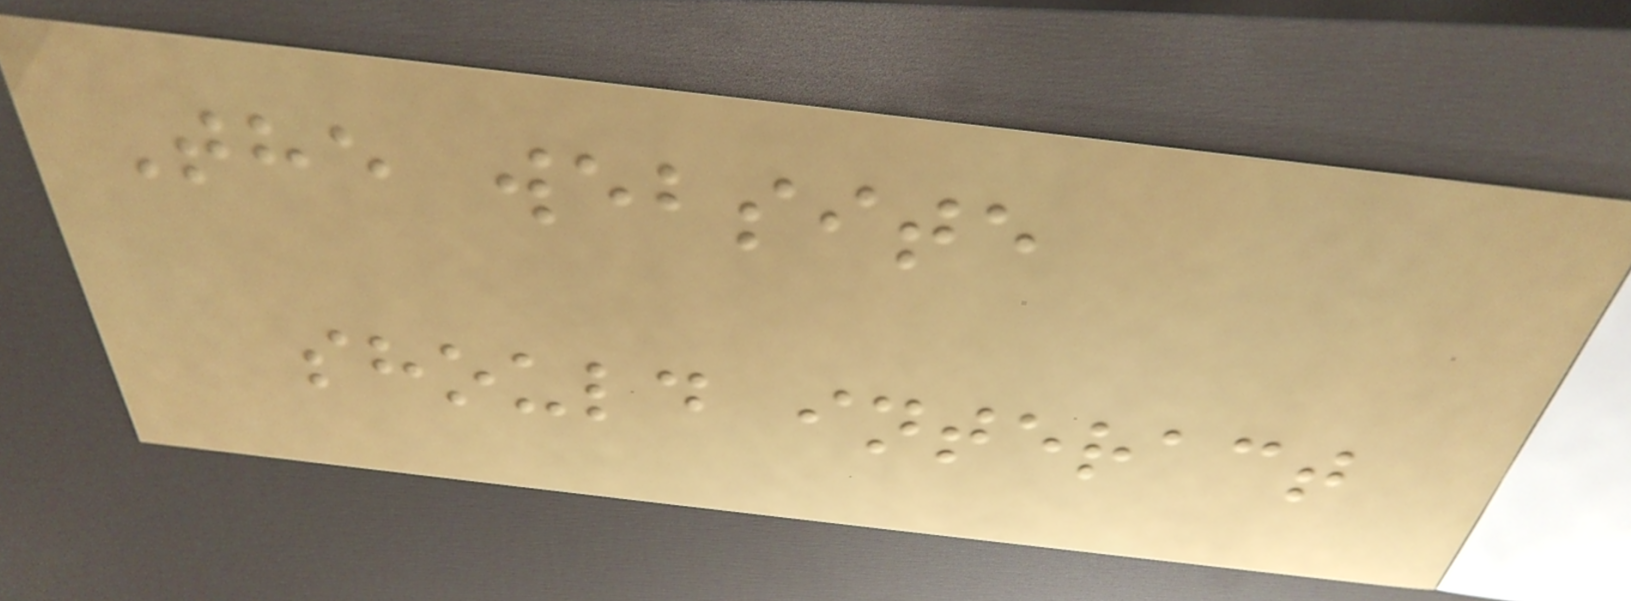The website
should interact
